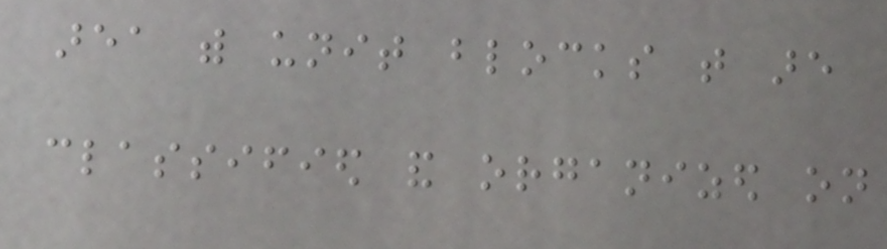area with unit blocks that are
classified and organized on
